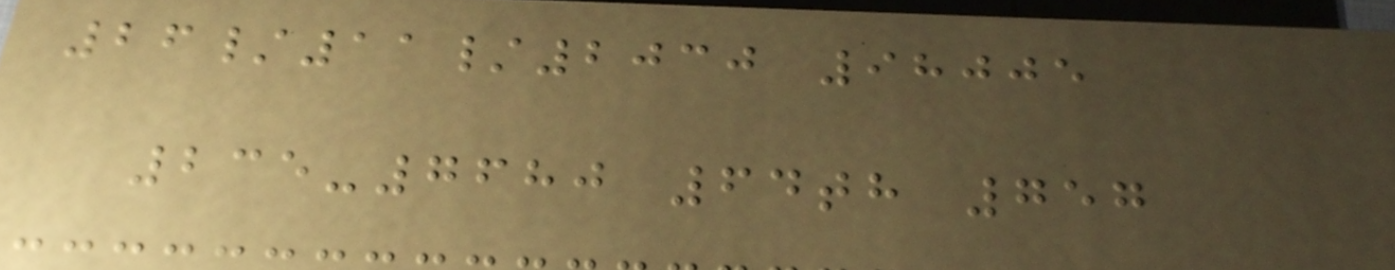26/11/2030 98005
235-7680 64th 757
